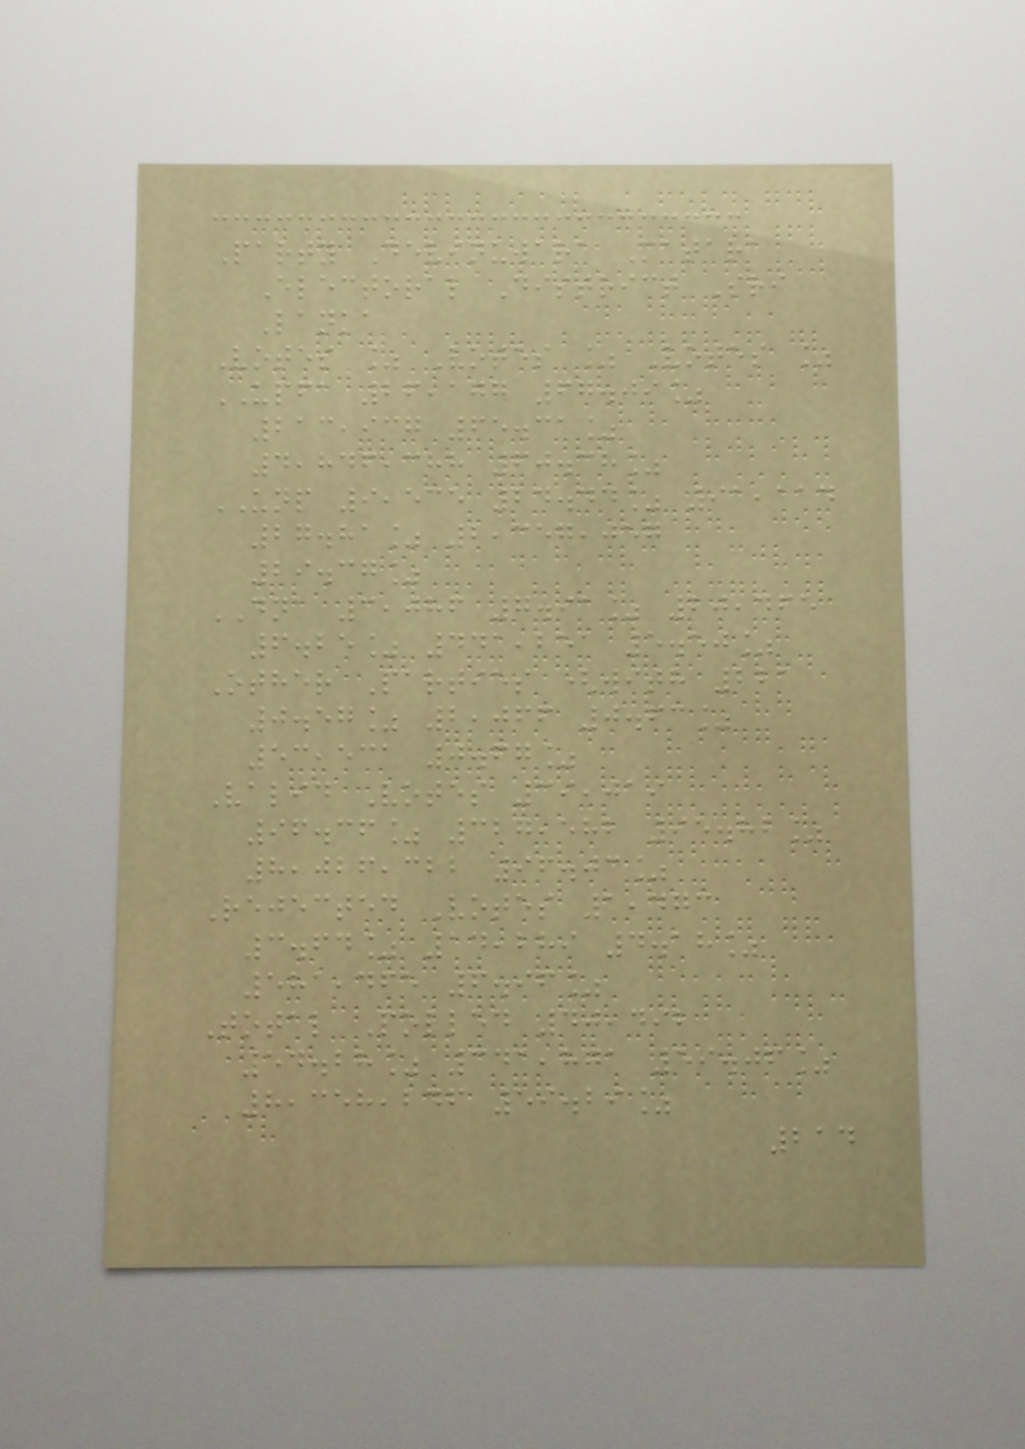Party Devinuwara Matara
Electoral District Sri
Lanka
Votes % Votes % Votes %
UPFA 26,177 67.09%
213,937 65.31%
4,846,388 60.38%
UNP 9,535 24.44% 91,114
27.81% 2,357,057
29.37%
DNA 3,086 7.91% 20,465
6.25% 441,251 5.50%
Other Parties (with 221
0.57% 2,066 0.63%
53,531 0.67%
Valid Votes 39,019
96.36% 327,582 95.82%
8,026,322 96.03%
Rejected Votes 1,473
3.64% 14,289 4.18%
581,465 6.96%
Total Polled 40,492
54.28% 341,871 59.06%
8,358,246 59.29%
214
